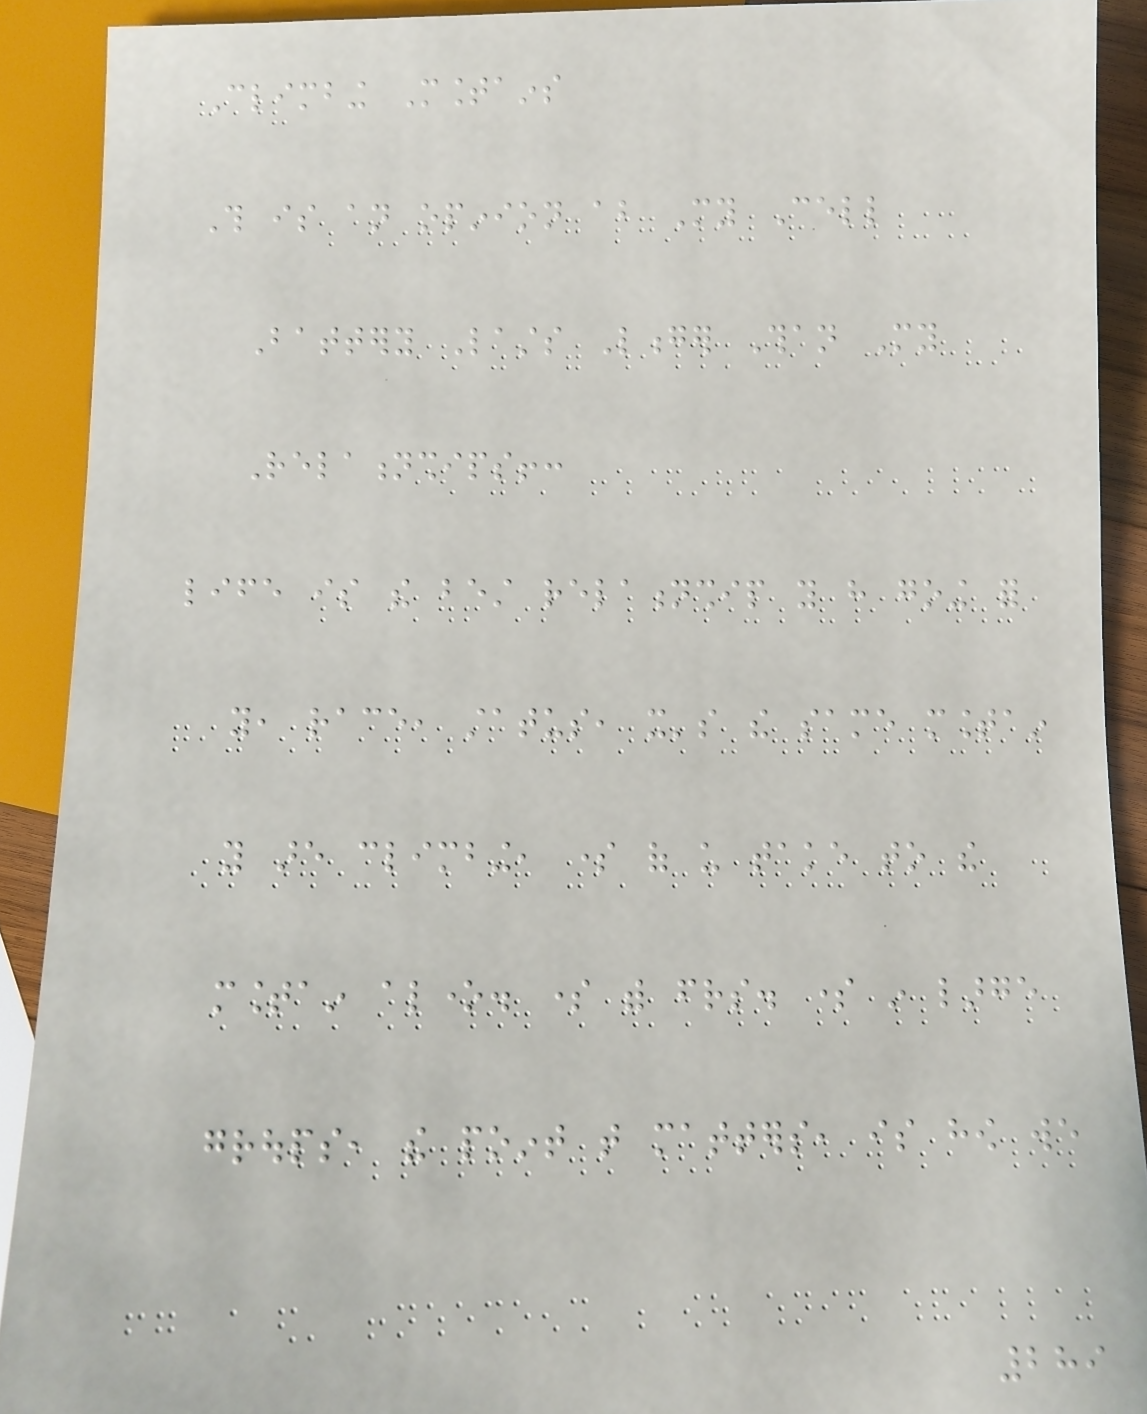Climbing Mountains
This is an opinion about My Cell
Battery Lasts Longer Than My
Relationships!:
life is the best relationship you have going for
you, race, status, it's the same mountain
you are climbing, some of us take to the
mountain alone. some with friends. some in large
groups, the point that matters, is how we
289
